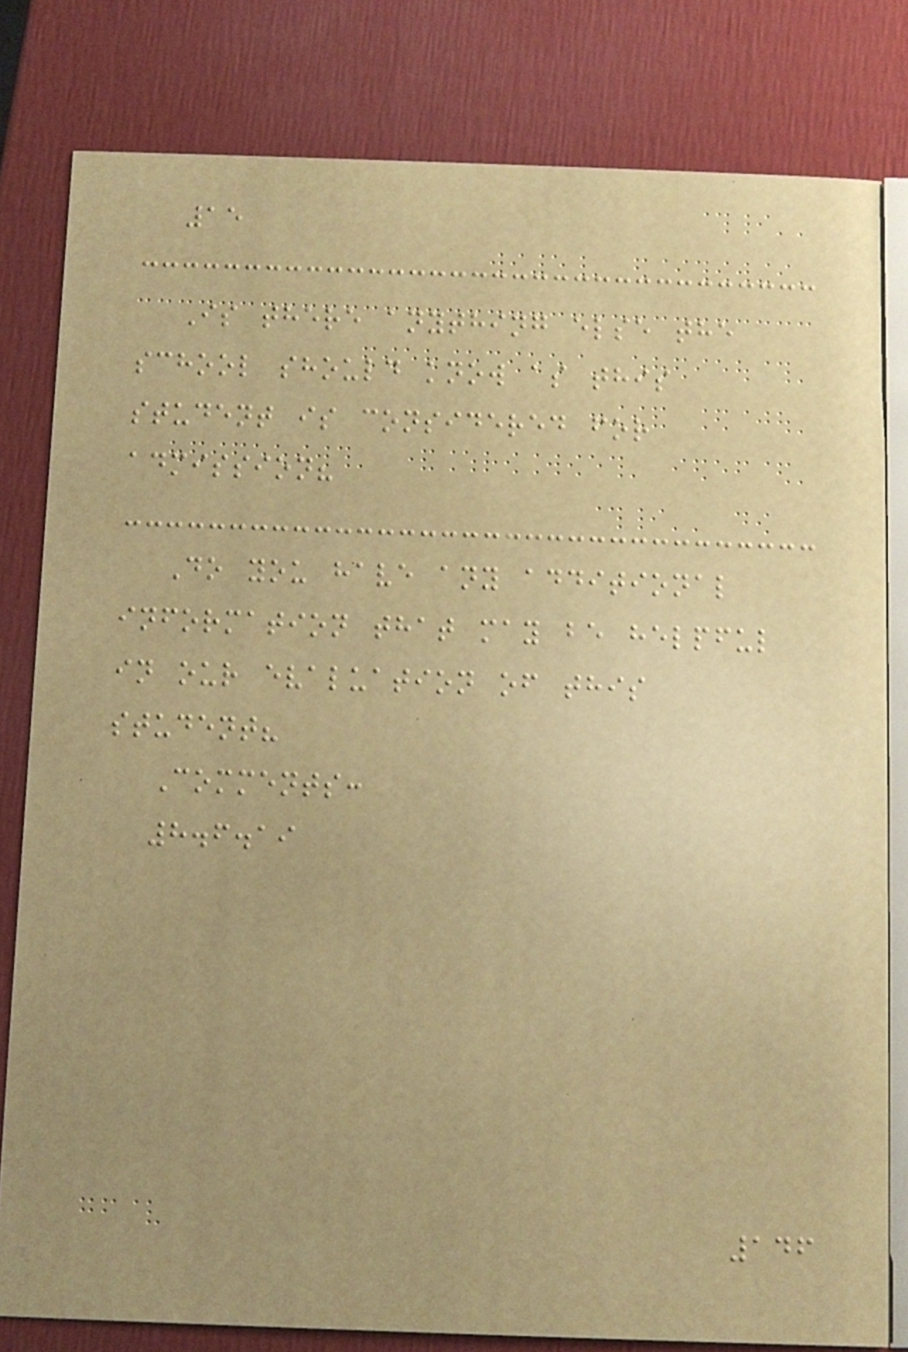15
Is there anything else the
school should know as this
student is considered for
admission?
Do you have any additional
information that may be helpful
in our evaluation of this
student?
Comments:
8.6.19
146
